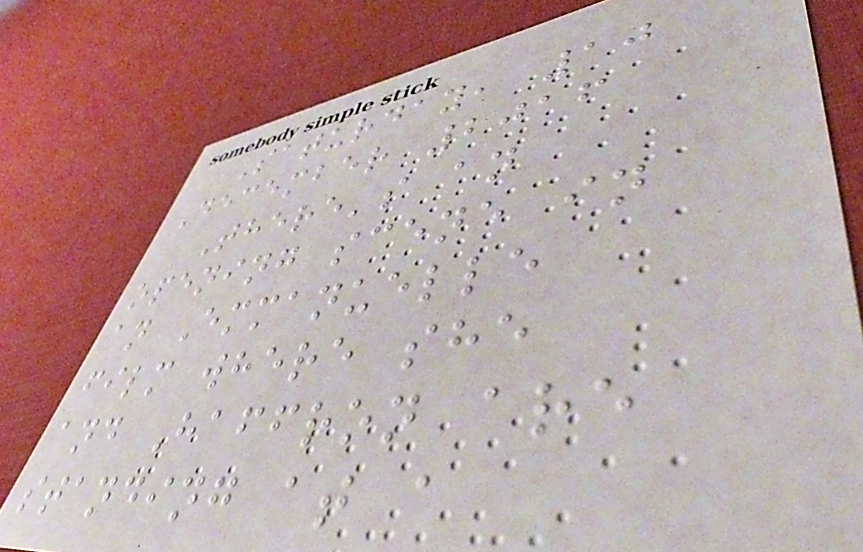Saturday, 10
December 2016
There's an
opening scene in
an Emmanuelle
film where she
and Haffron are
standing at a
